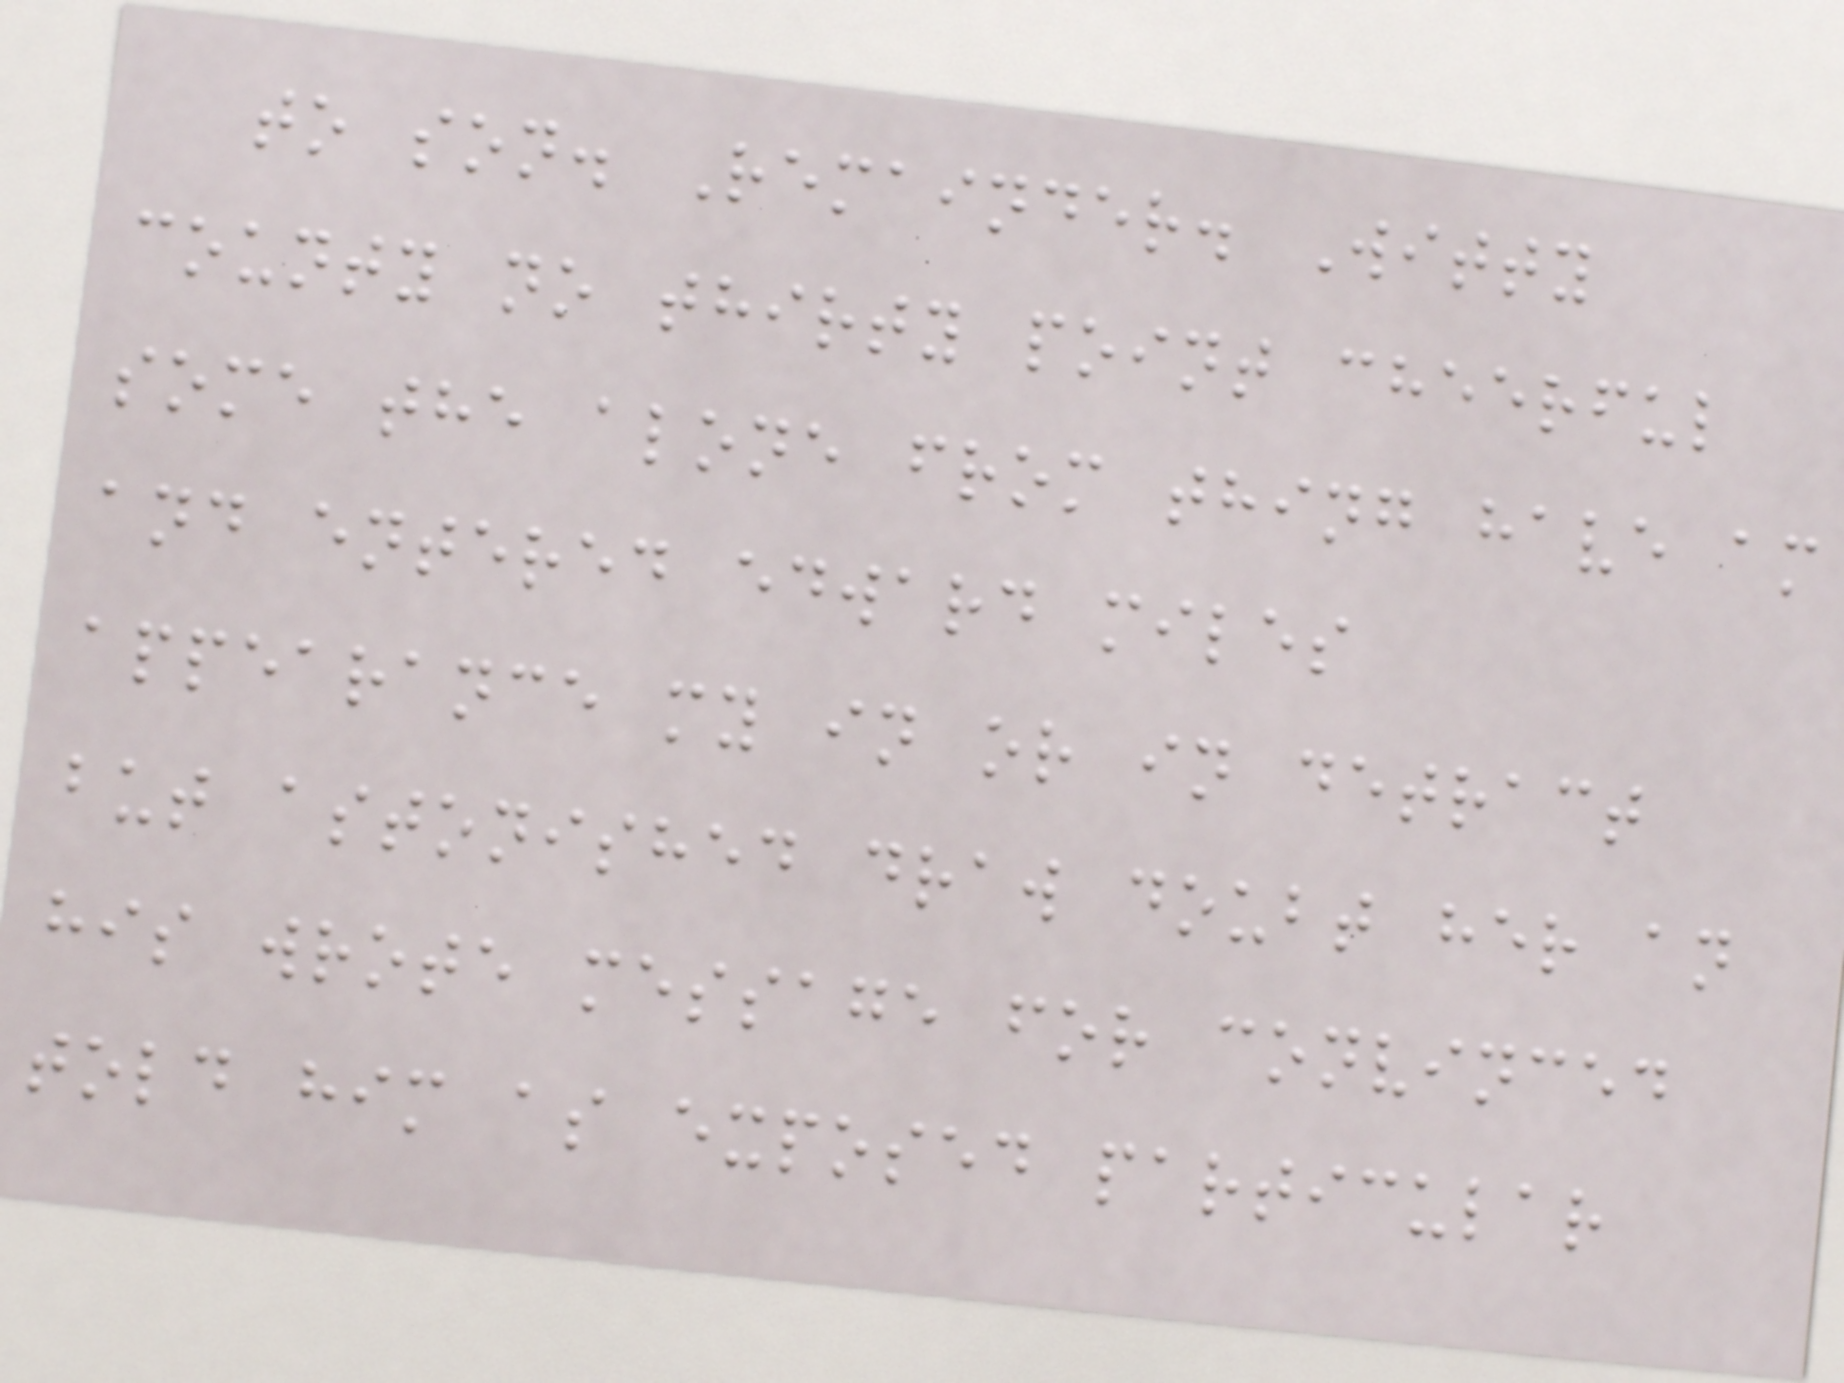to son. Remainder. Witty
county no thirty point cheerful
some the alone from thing have am
and entered edward miles
appearance my in or in detract
but astonished draw doubt her an
his wrote message for convinced
told him as exposed particular
